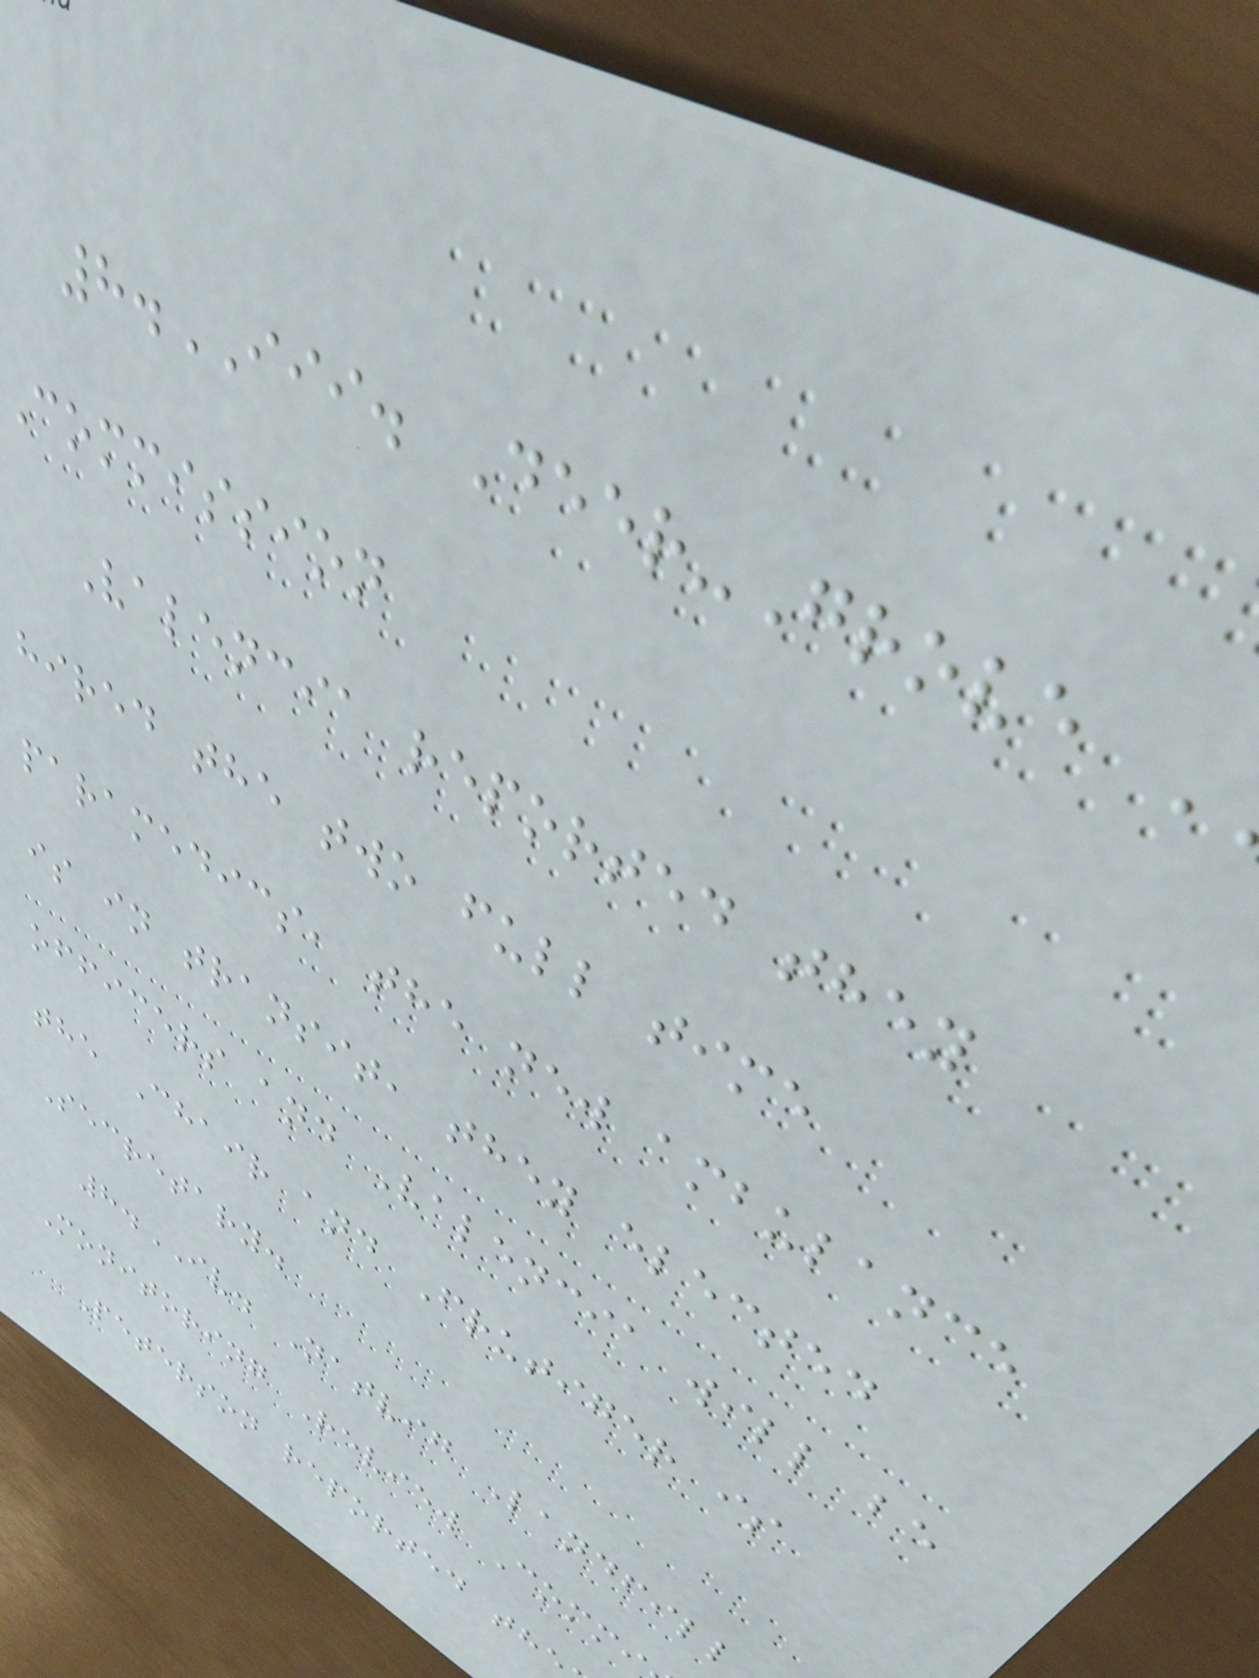8.III. Deer-Grove
commission
Valencia reported they
hired the two full time
paramedics, the new ambulance
is in transit, they elected
officers and Valencia will be
the Chair and Frutiger is
Secretary.
8.IV. Natvig Landfill
Monitoring Review Commi
Peterson reported the
